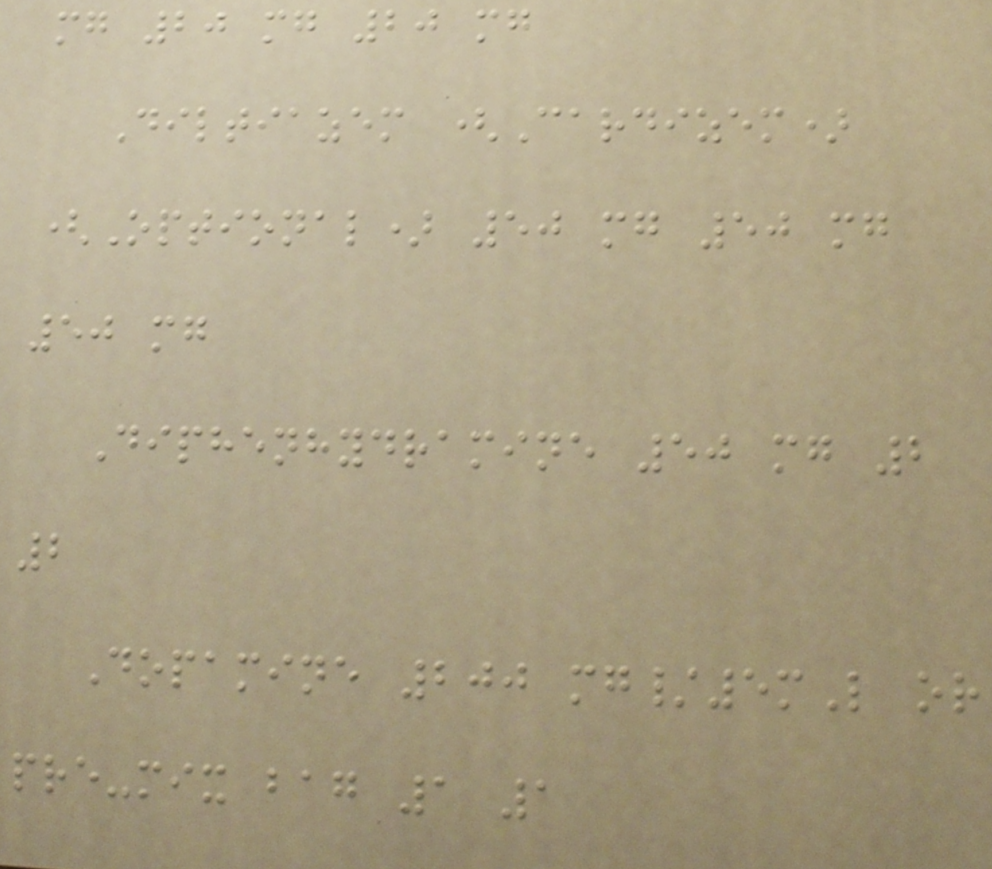mg 20 mg 20 mg
Diltiazem (Cardizem)
(Optional) 50 mg 50 mg
50 mg
Diphenhydramine 50 mg 2
2
Dopamine 200 mg/5mL or
pre-mix bag 1 1
